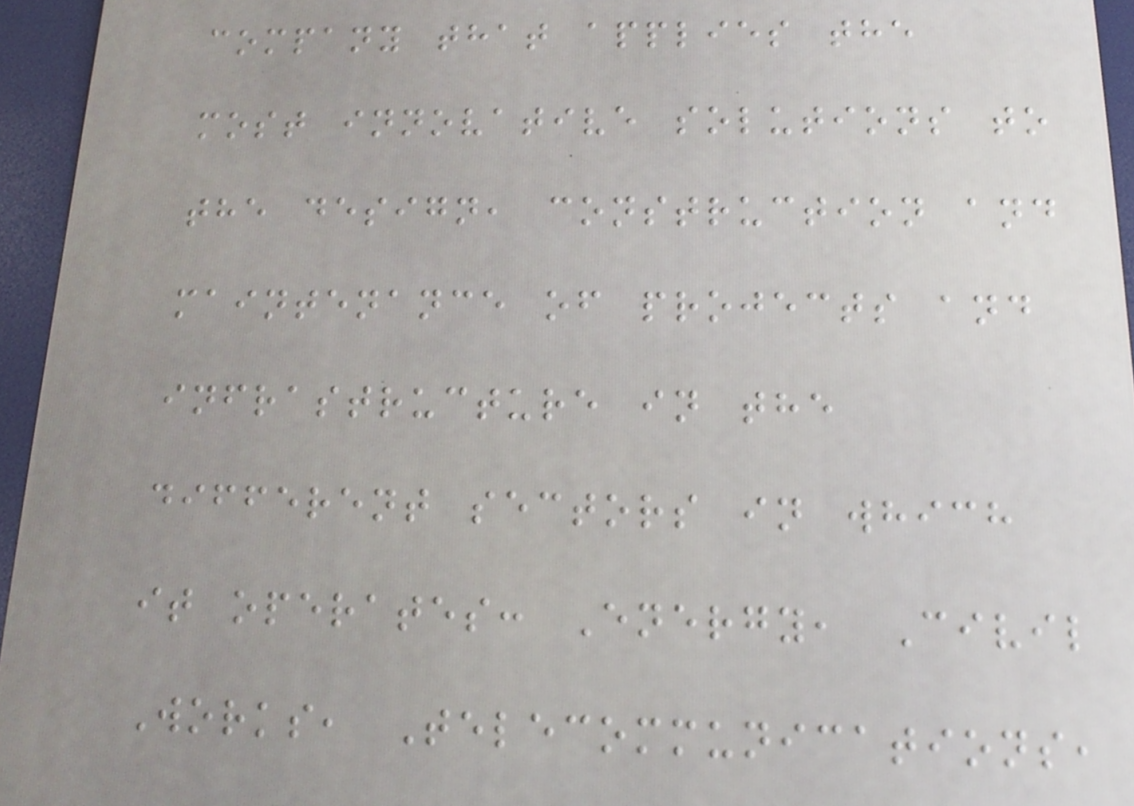company that applies the
most innovative solutions to
the design, construction and
maintenance of projects and
infrastructure in the
different sectors in which
it operates: Energy, Civil
Works, Telecommunications,
